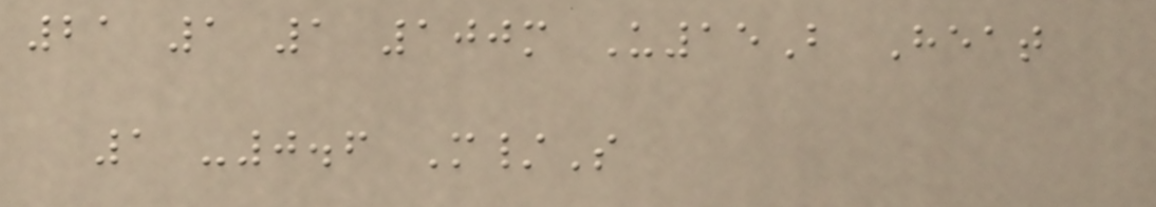21 1 1 100m U15B Heat
1 -0.6 M/S
